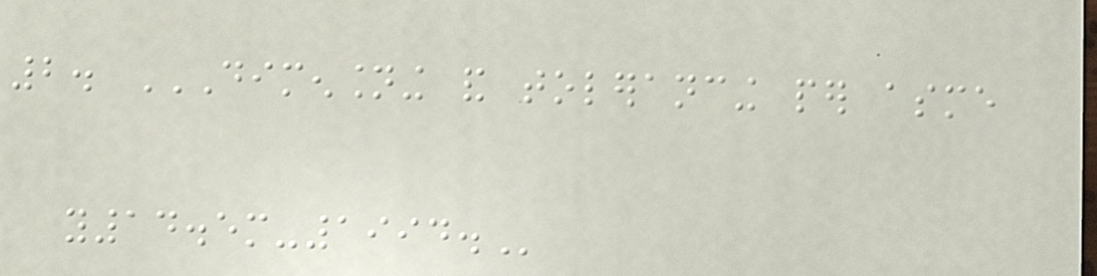2. DIMENSIONING AND TOLERANCING PER ASME
Y14.5M-1994.
